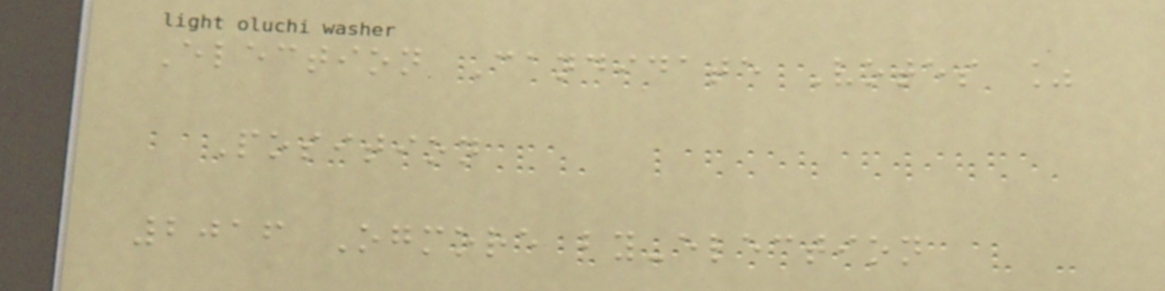Election Candidate Votes %
Position
2016 Ogmore by-election
